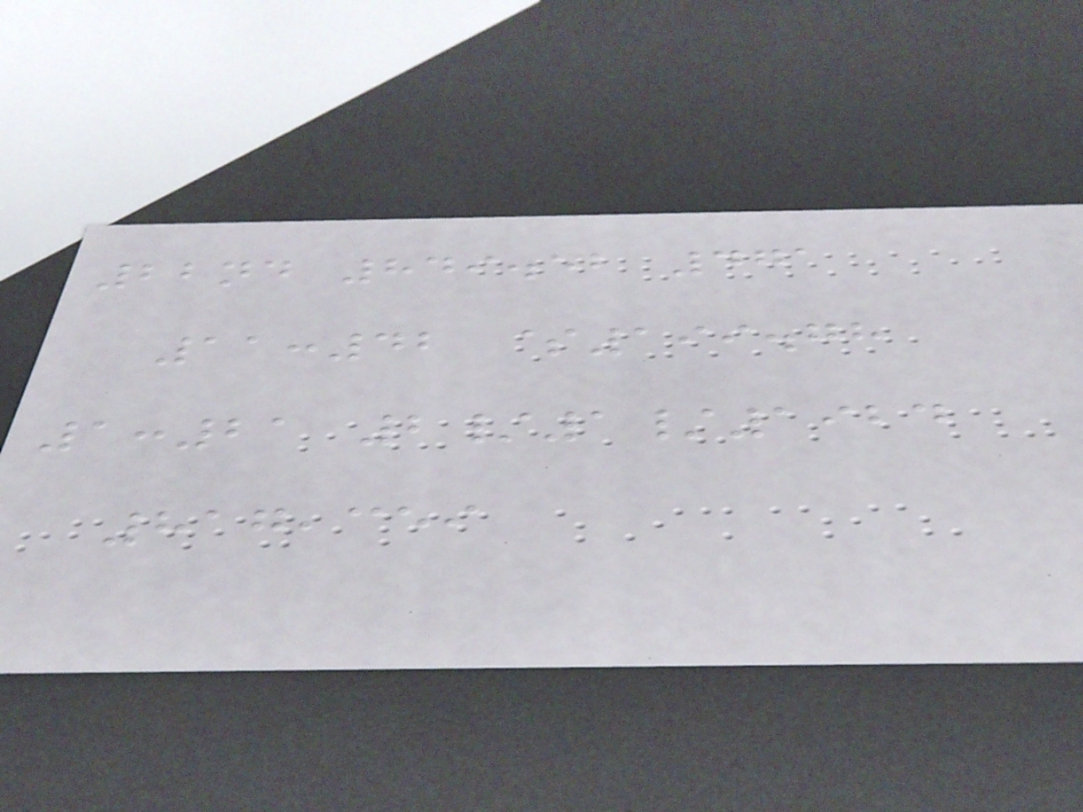22nd 849.52 471
11:42 $199.78
1:21 2/1/1924
817,359
